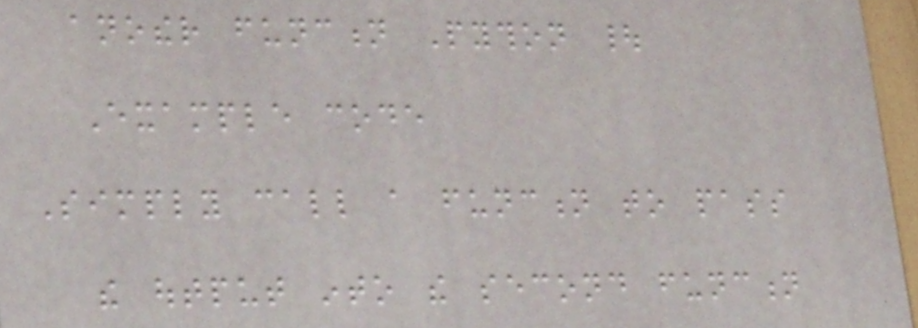another function Python |
Example code
Simply call a function to pass
the output into the second function
